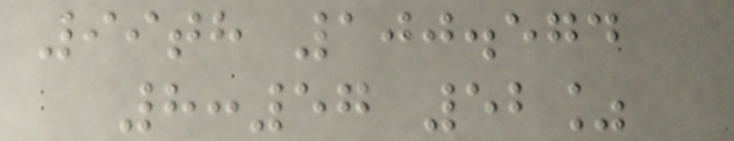99th 100.574
8:57 52%
